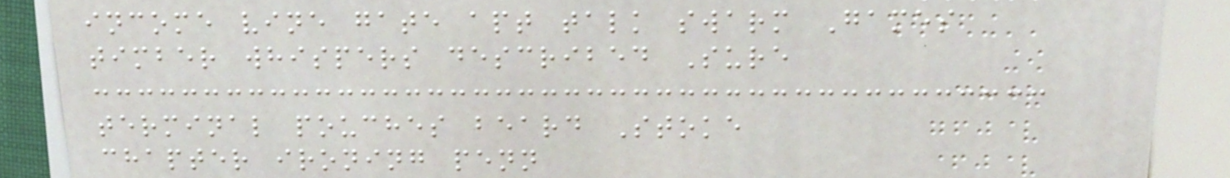income vine gate apt talk swarm Games
timber whispers described Sure
terminal pouches beard Stoke
chapter ironing penn
